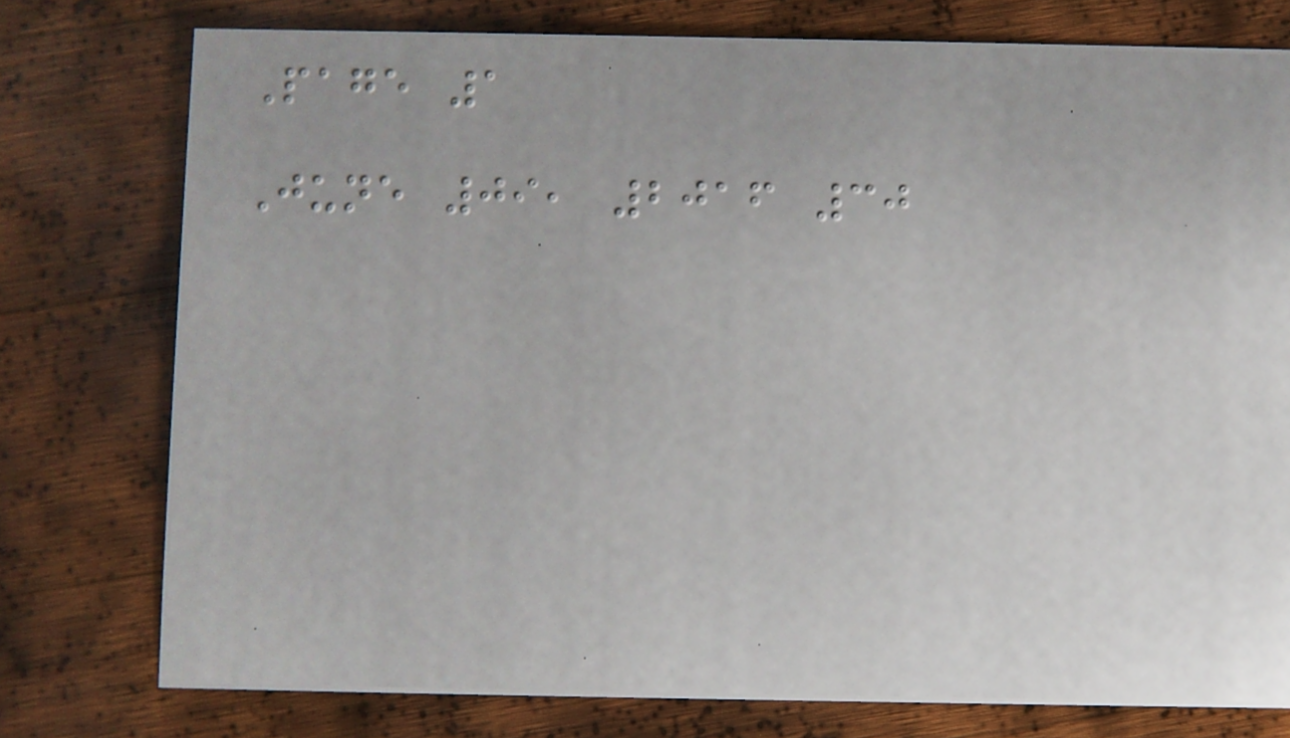Page 1
June 09, 2016 30
